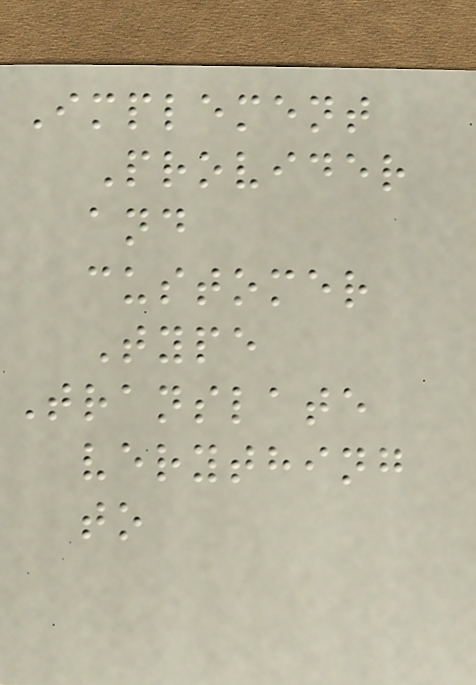Implement
Provider
and
customer
Type
Translate
verything
to
